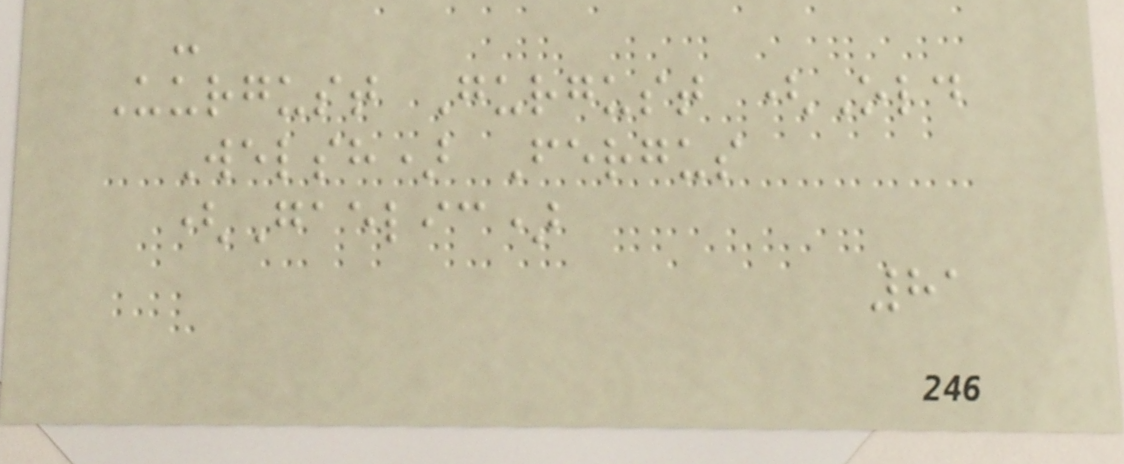-
Uurgust Gurgust (Old
Welsh) Fergus
(Gaelic)
81
